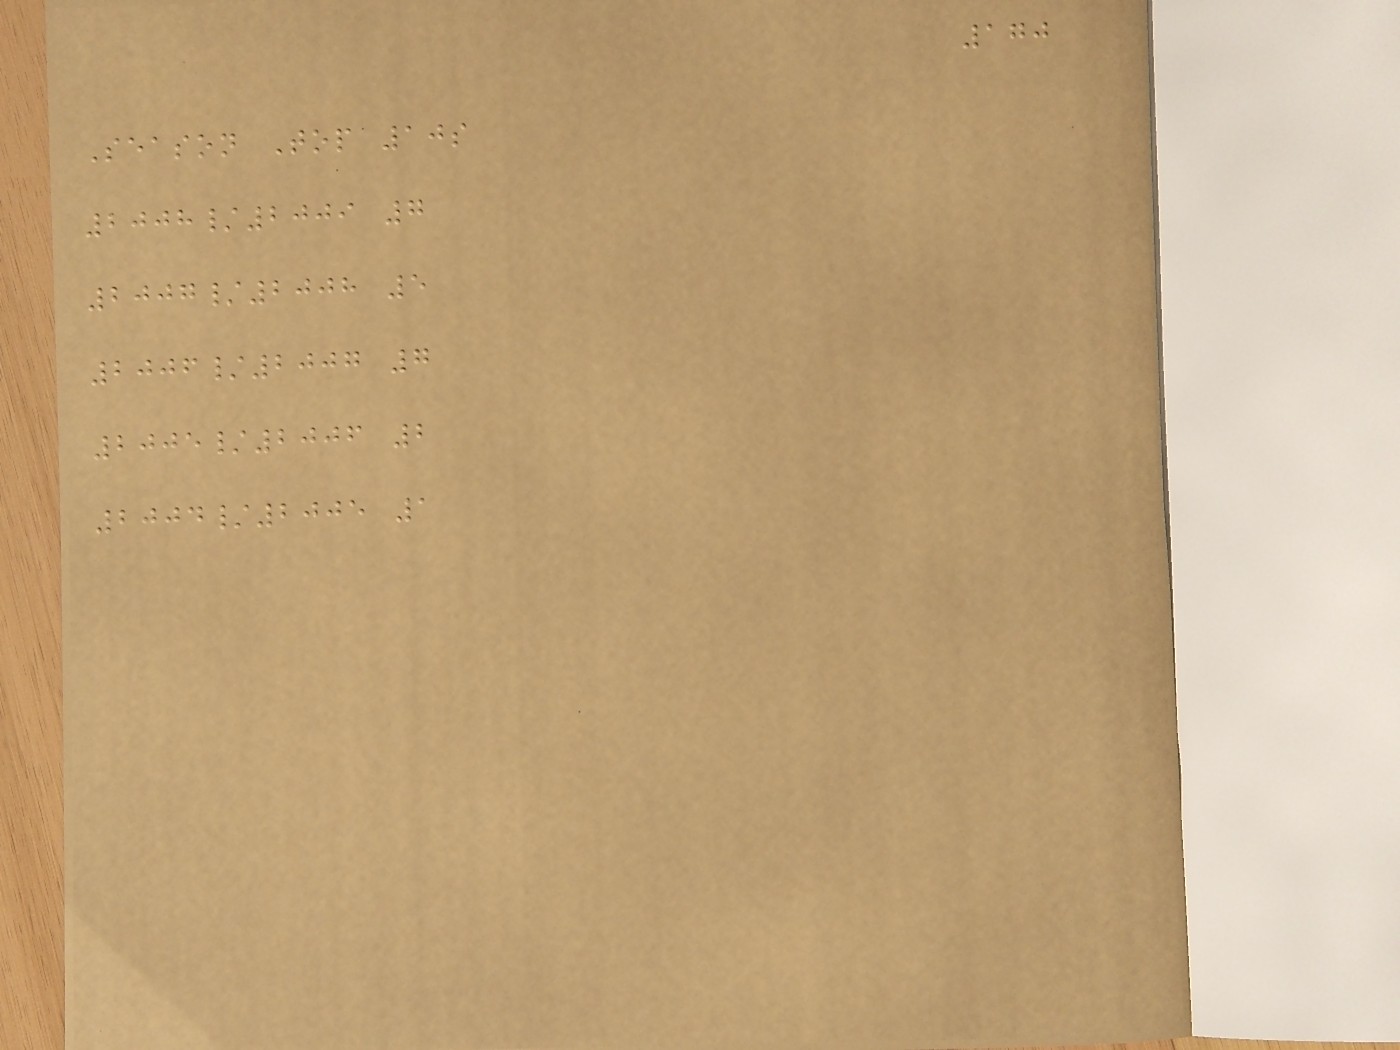170
Season Top 10s
2008/2009 7
2007/2008 5
2006/2007 7
2005/2006 2
2004/2005 1
